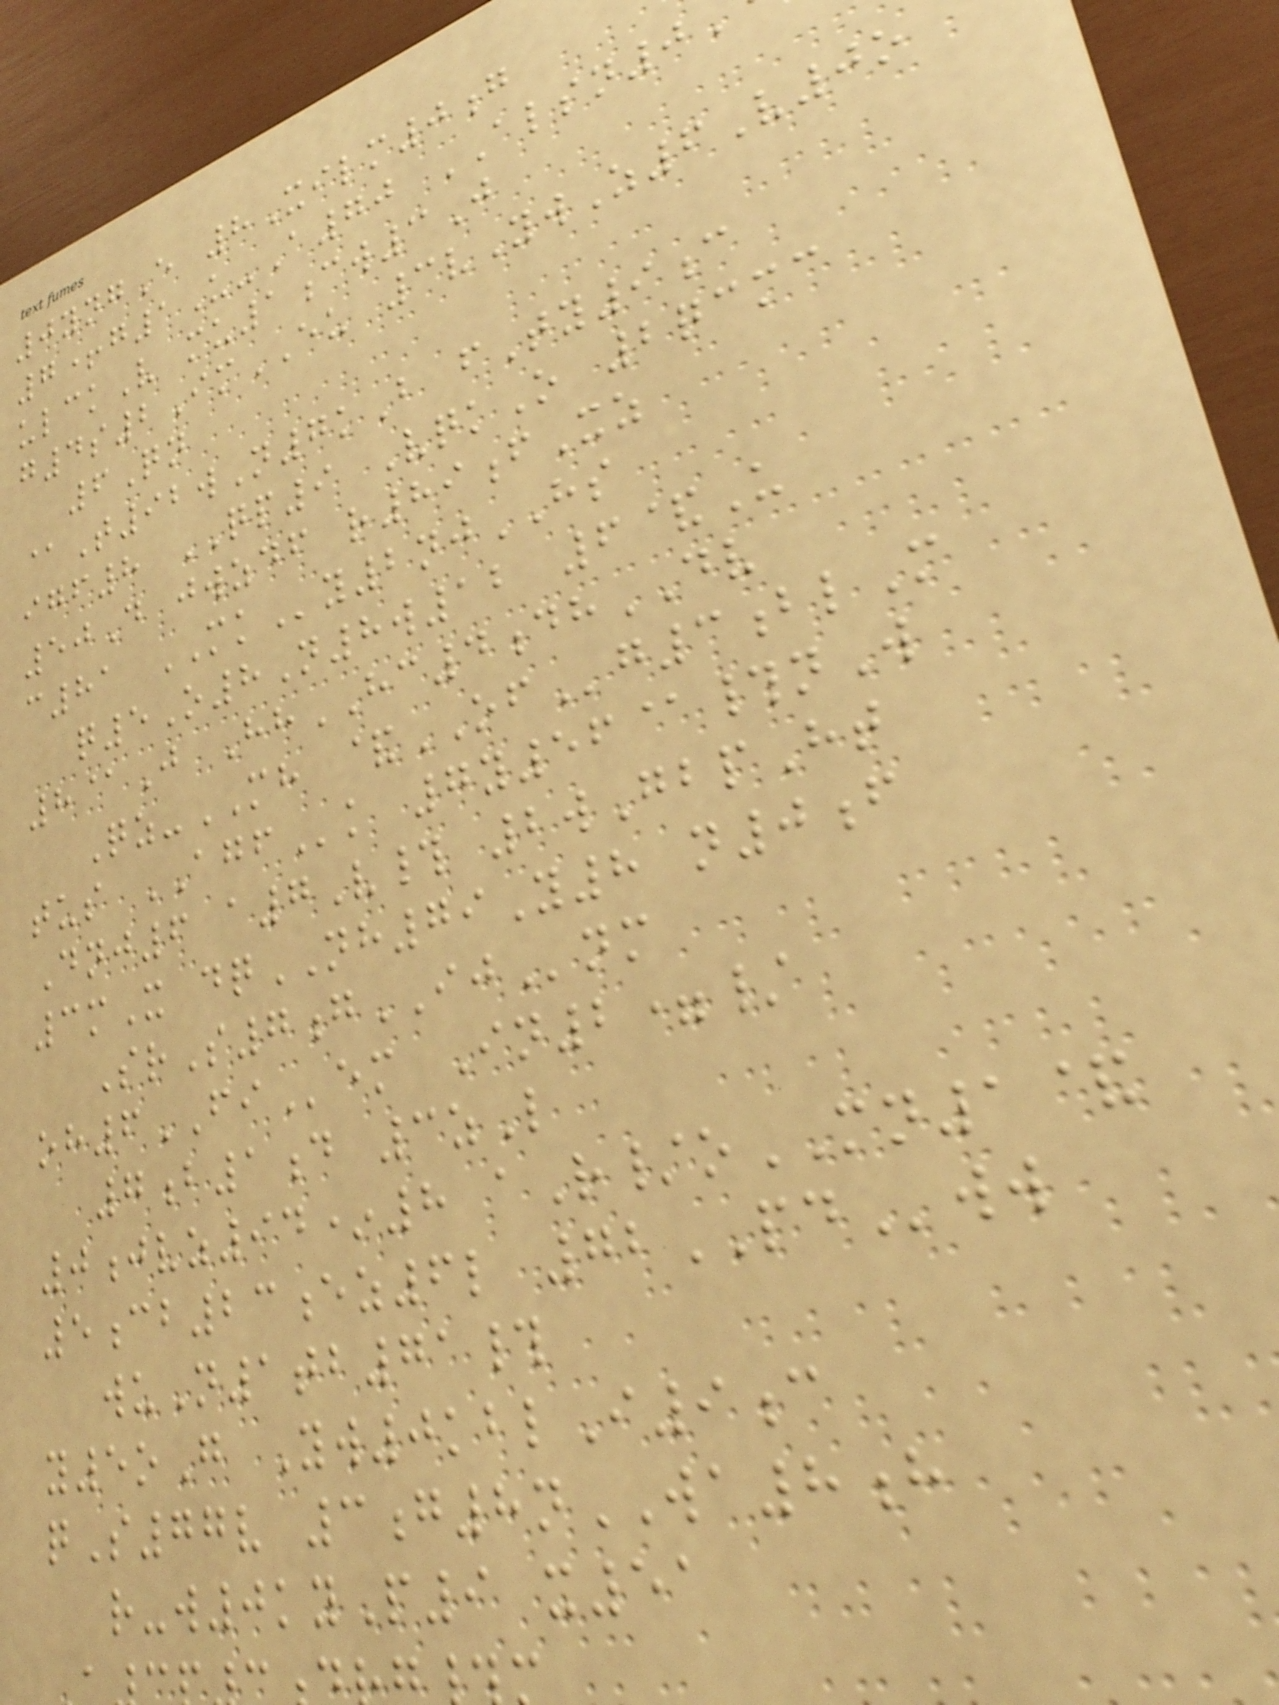0yngE 8Xilm0g
7+g1U-A70 ALSN0
ulckV mu1cw3J
g4s2ImEU 3vYwZ6V0o
6Qn
@T92wN7kB fTy9c
igf8 QP9 VqkO 2qcmc
50D jwzdf r89fXz
c81 MKy2njHS
q5O8N8w12 6&U
8@J HhHC4dhDV
Qz-MH &OFg3blM
tus AGFk 7y56@#nW
Dnj6 a7V# 2wGbpHt
3mX dqNH79Y8 n0f
SrS7gIJnm
oh6FIem In2=/
7b1d 3zL
0jvz94*8 aR/oMN1&
5cb23ez6l 72PDww
wuN1tb71#
y5oG Yw0kblI9c
qS77v 3g8nWA8h
r-w0kyP9 x51
